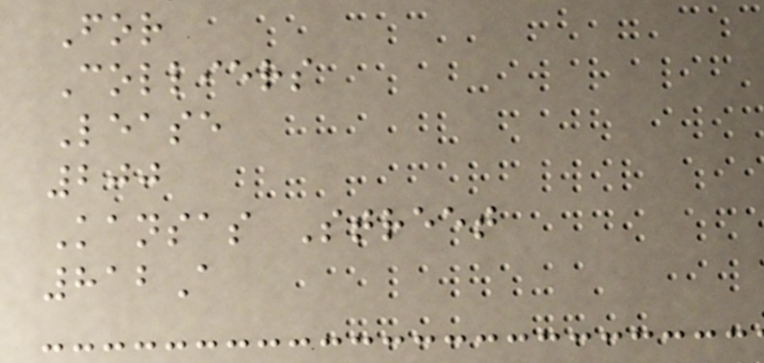For
Colliers
Lease
200
Kansas Street
812A
